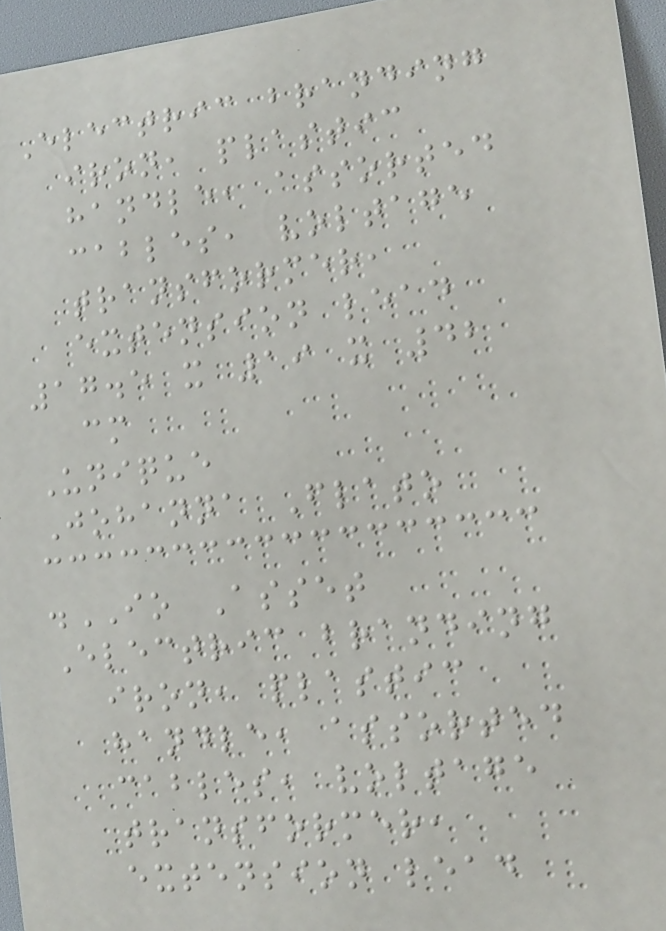Electric branding
iron, plastic
handle, assorted
cables, voltage
transformer,
extension lead
17.5 x 19 x 42
cm
Unique
Johanna Flato
.IO Asset
Electric branding
iron, plastic
handle, assorted
cables, voltage
transformer,
extension lead
